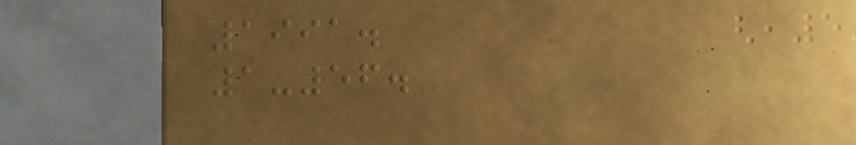1991.
1-56.
